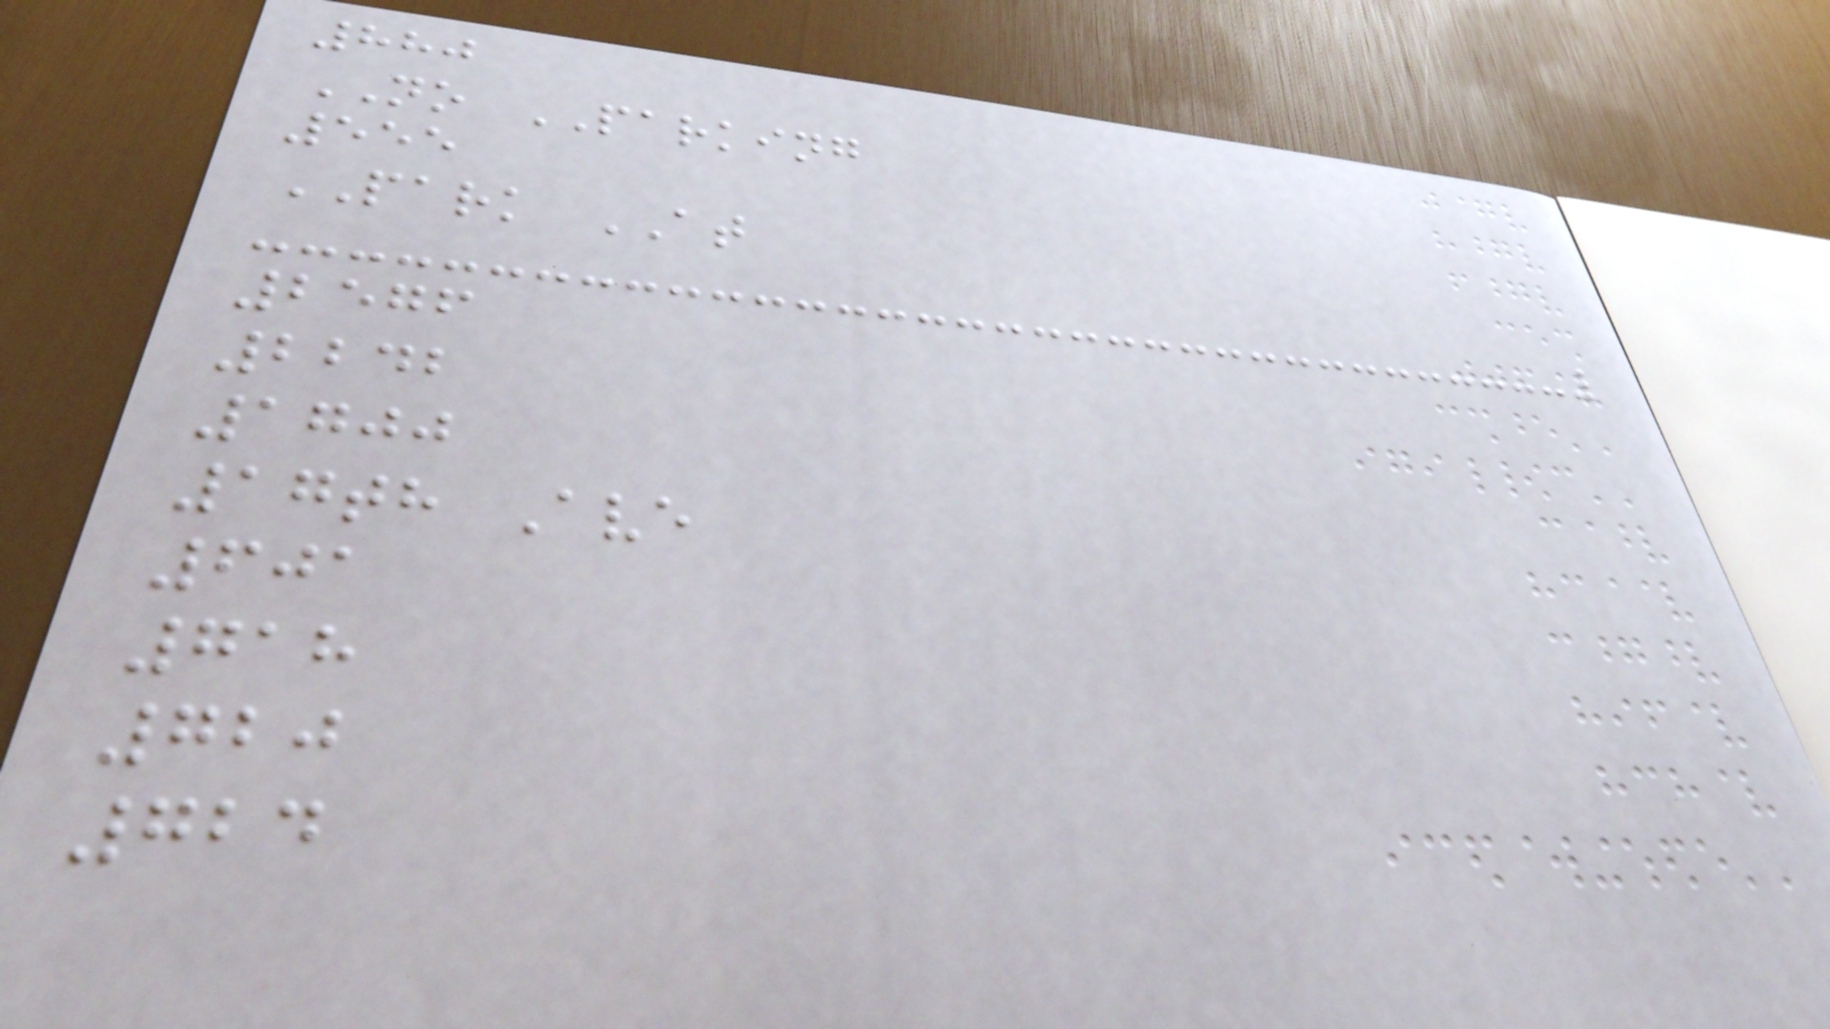880
NO PARKING
555
PARK AT
2576
2242
1700
17th Ave
601
718
720
724
